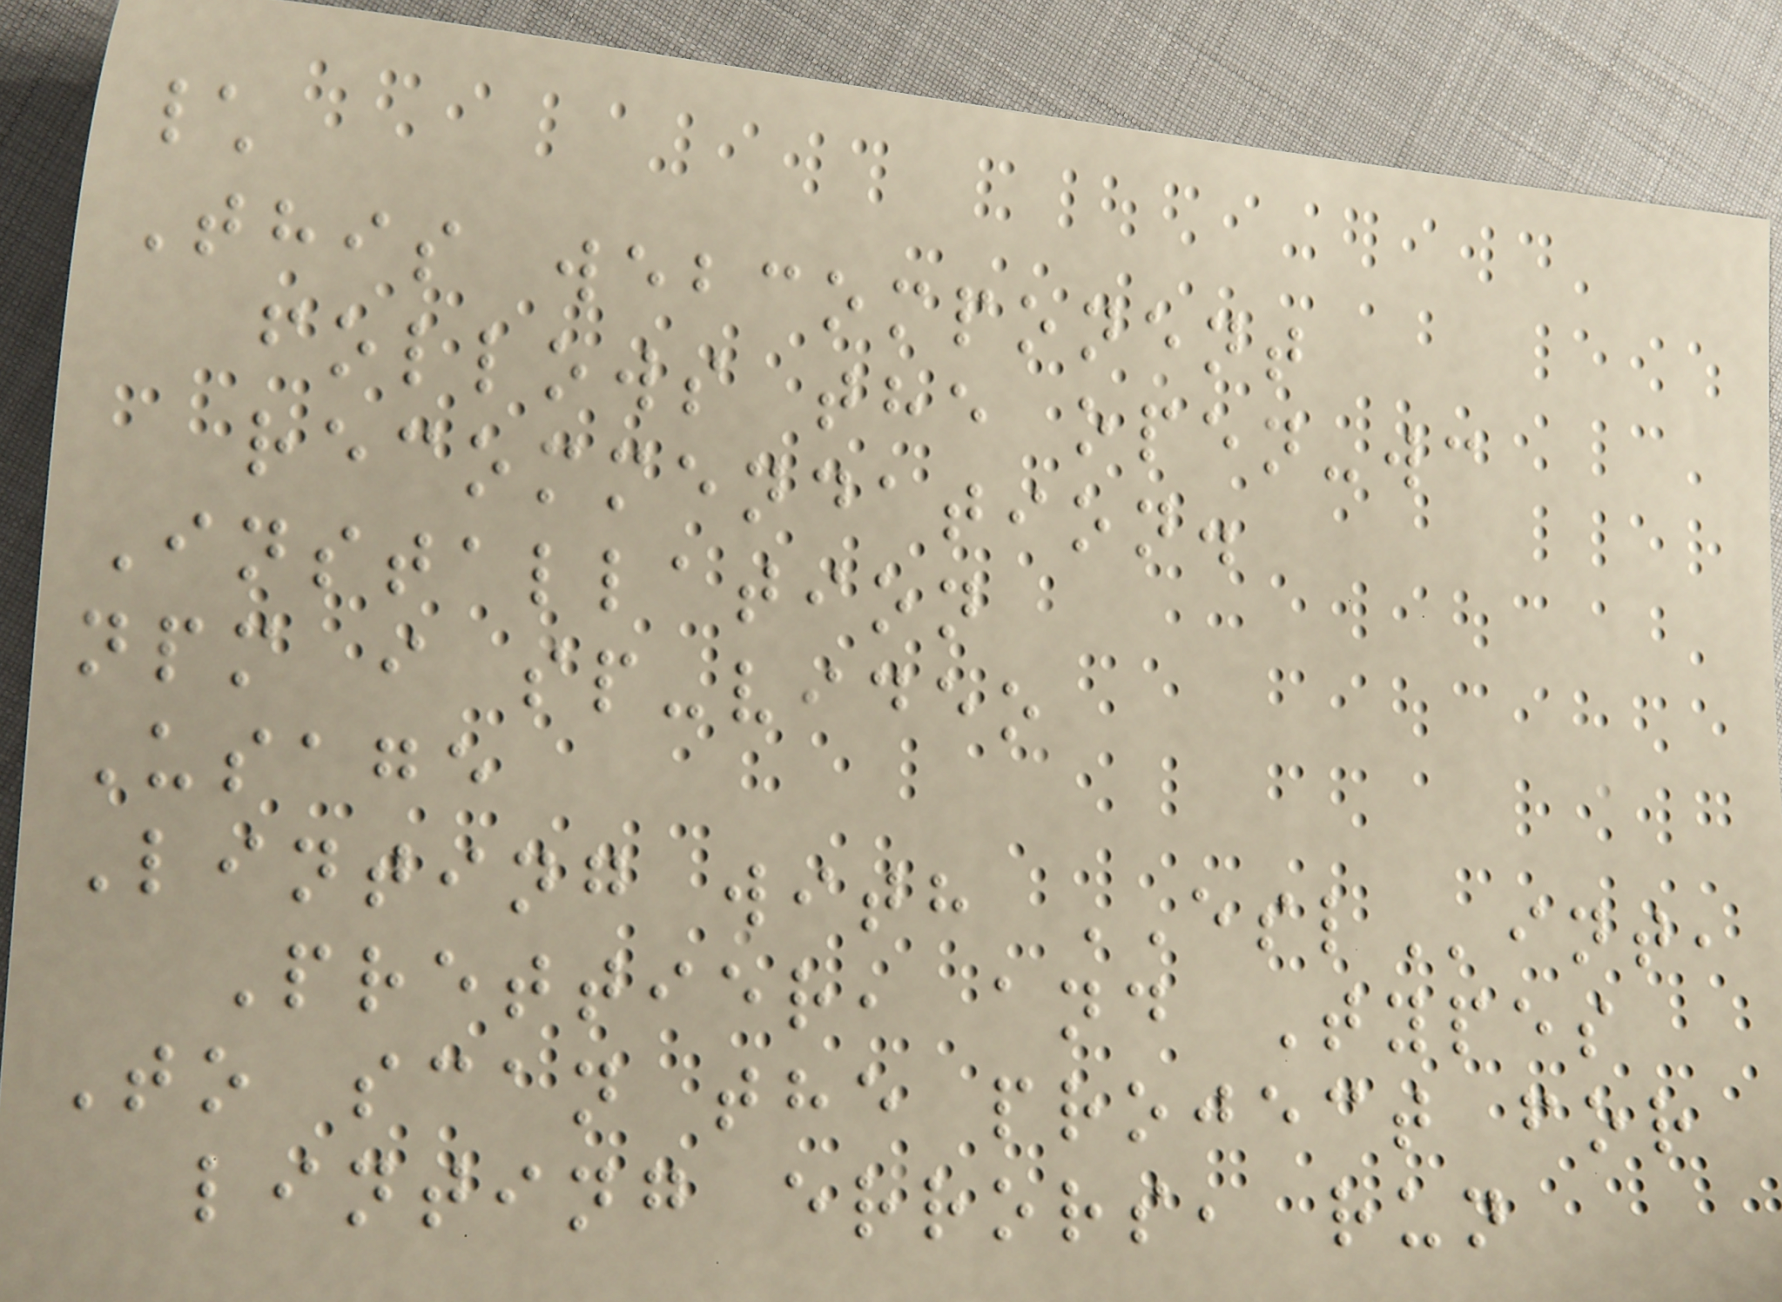\
This webcomponent
follows the open-wc
recommendation.
Installation
npm i sp-video
Usage
Linting with ESLint,
Prettier, and Types
To scan the project for
linting errors, run
